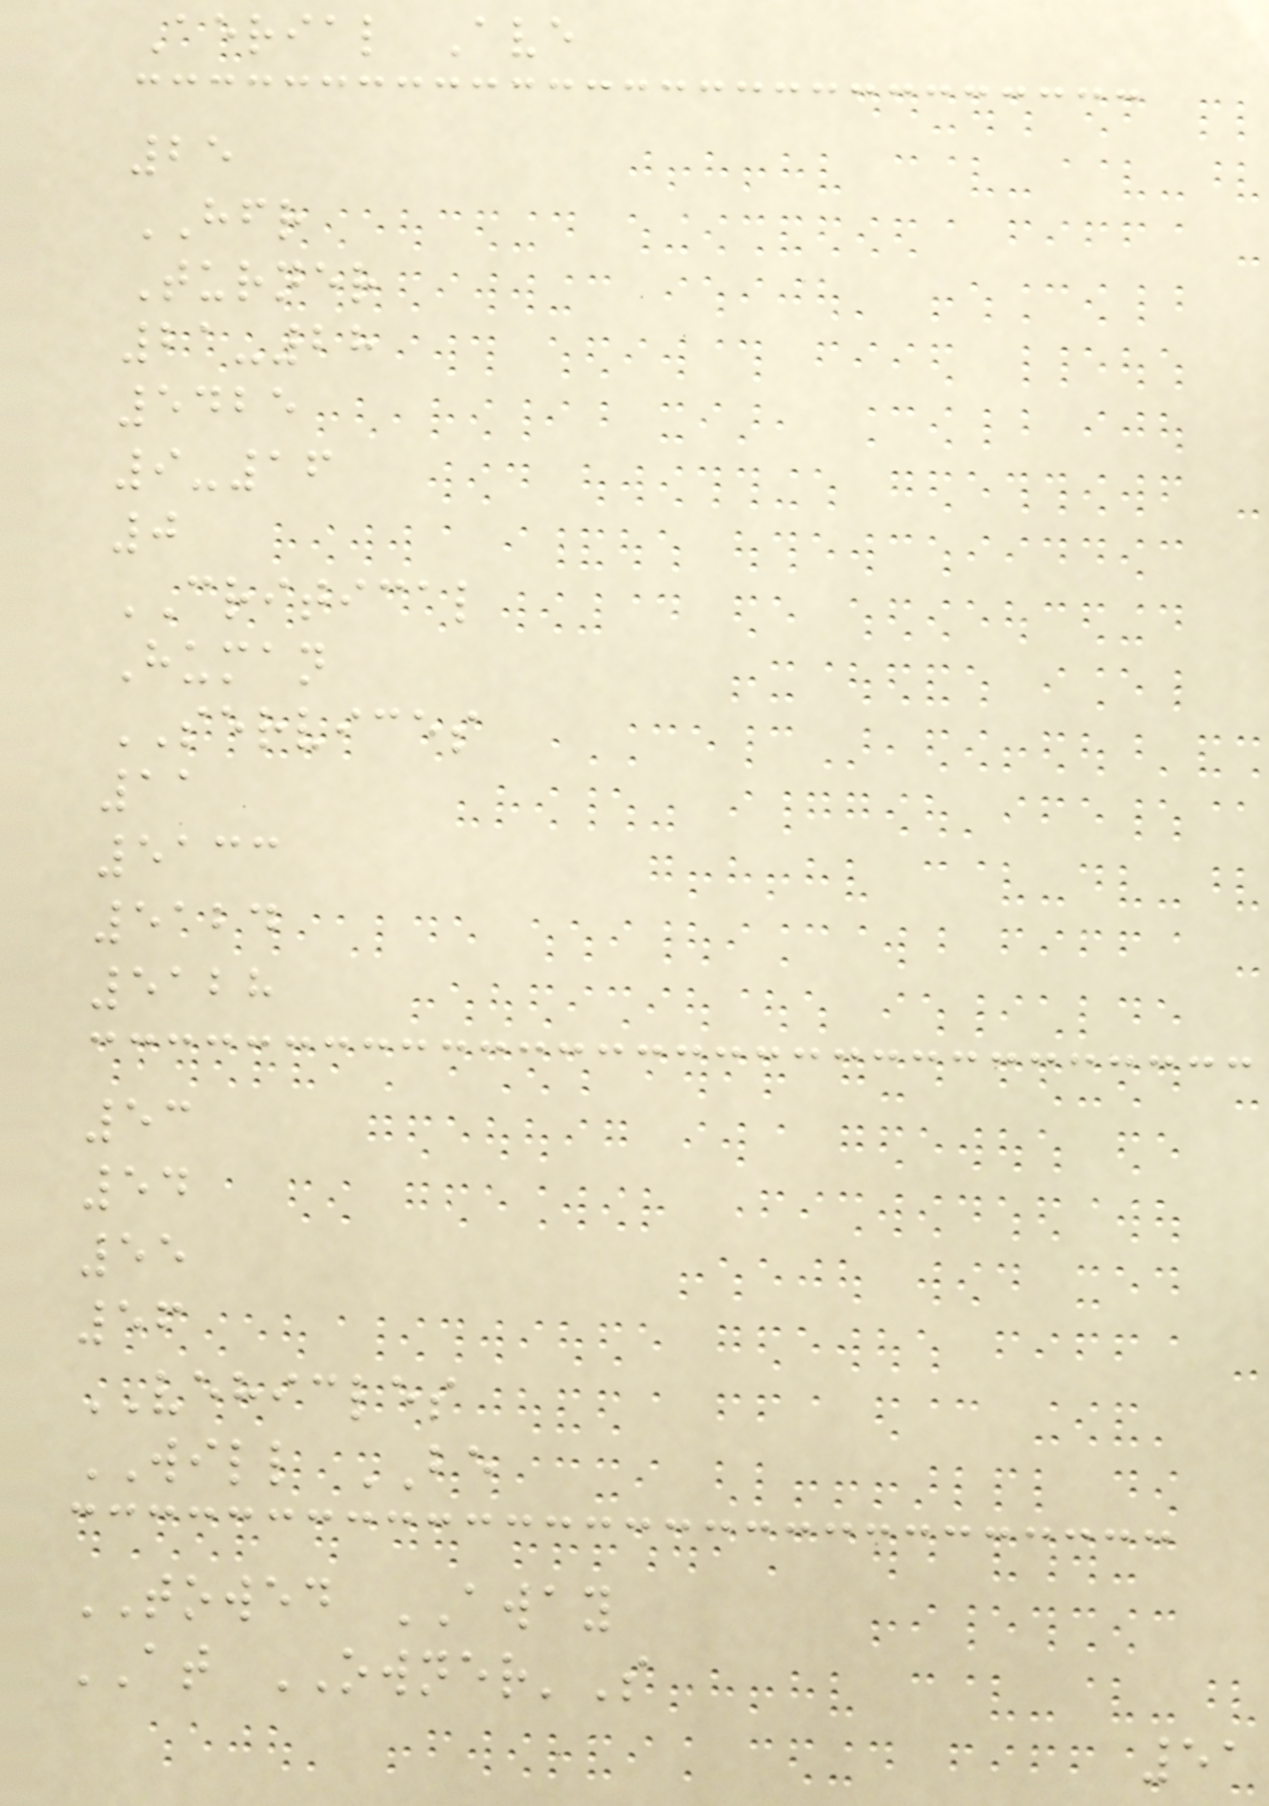Aerial Ave
25
HFR
Turner
21-28
5425
9-16
0
CRITICAL
Human
SERVICES
11
5133
5124
5128
53
54
55
56
VEHICLES
WILL BE
TOWED AWAY
AT OWNER'S
51
